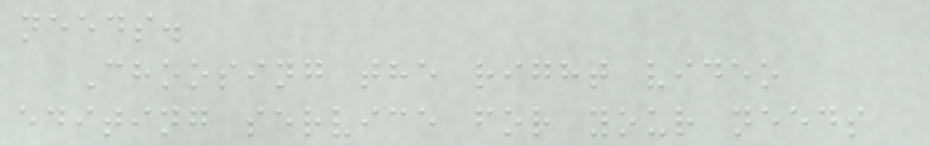needs.
Choosing the right video
editing service for your needs
